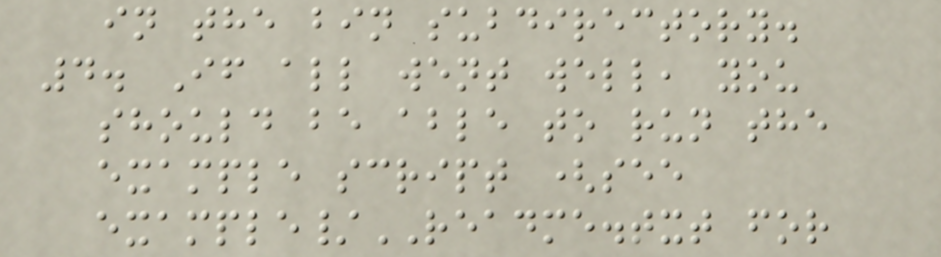in the bin subdirectory.
4. If all went well, you
should be able to run the
example script (see
example/README.txt for
